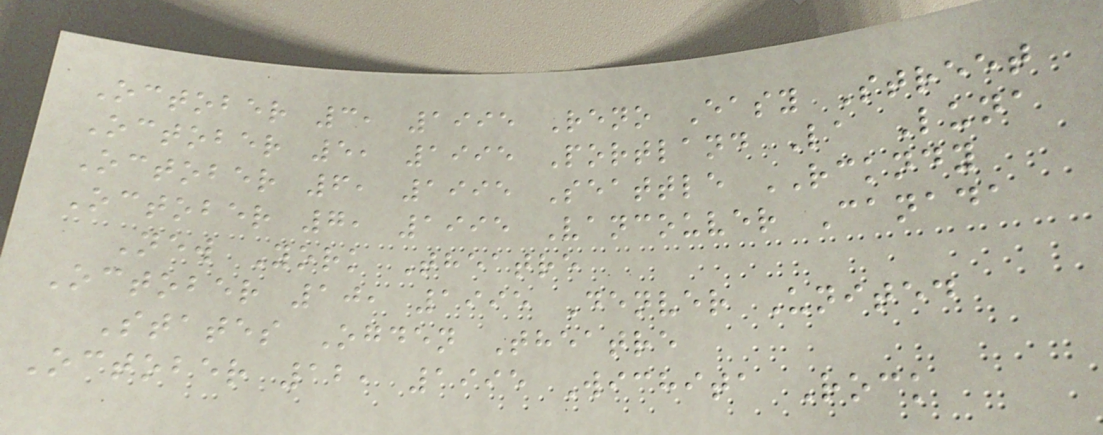October 3, 1995 Reno Easy Street
October 5, 1995 Portland La Luna
October 6, 1995 Seattle RCKNDY
October 7, 1995 Vancouver Canada
New York Theatre
October 10, 1995 Denver United
States Ogden Theatre
October 12, 1995 Wichita Rock
